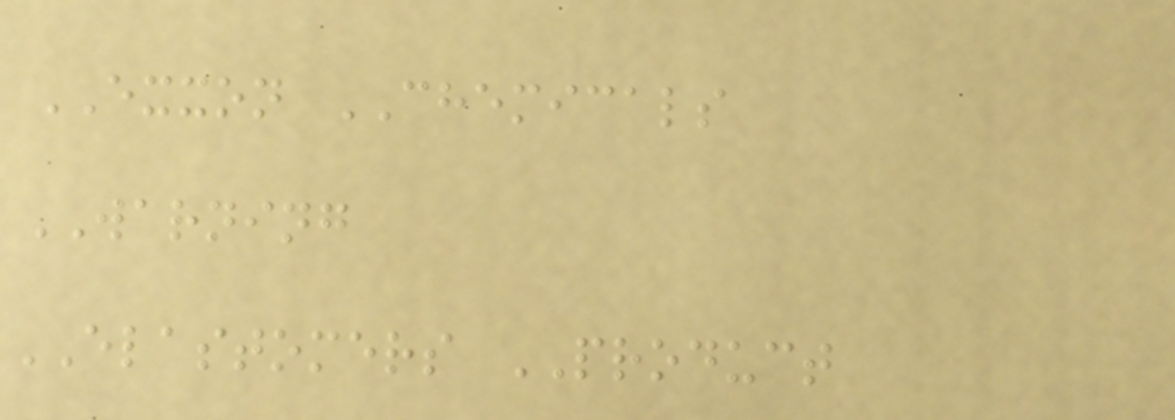EXXON CHEMICALS
WARNING
ELASTOMERS PRODUCT
